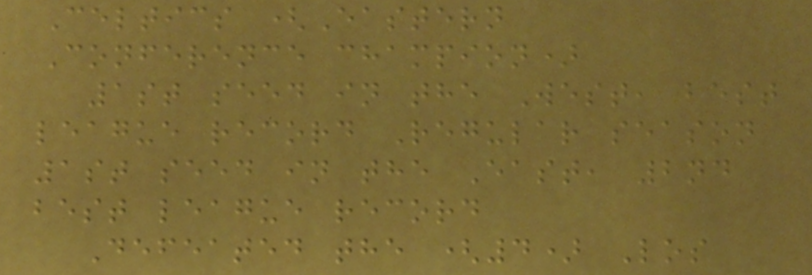Celtics (Eastern
Conference champion)
1st seed in the West, best
league record Regular season
1st seed in the East, 2nd
best league record
Defeated the (4) Los
